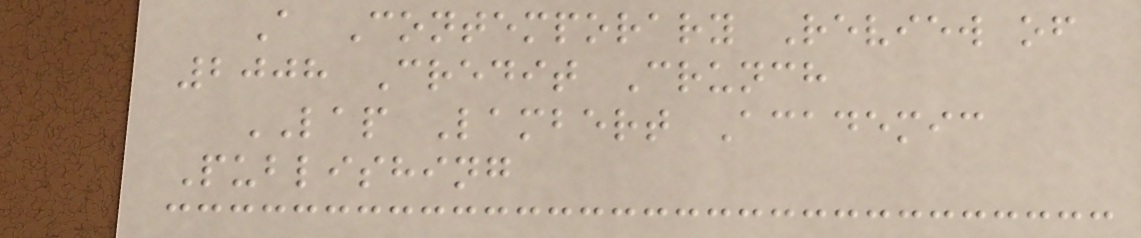A Contemporary Review of
2008 Credit Crunch
LAP Lambert Academic
Publishing
